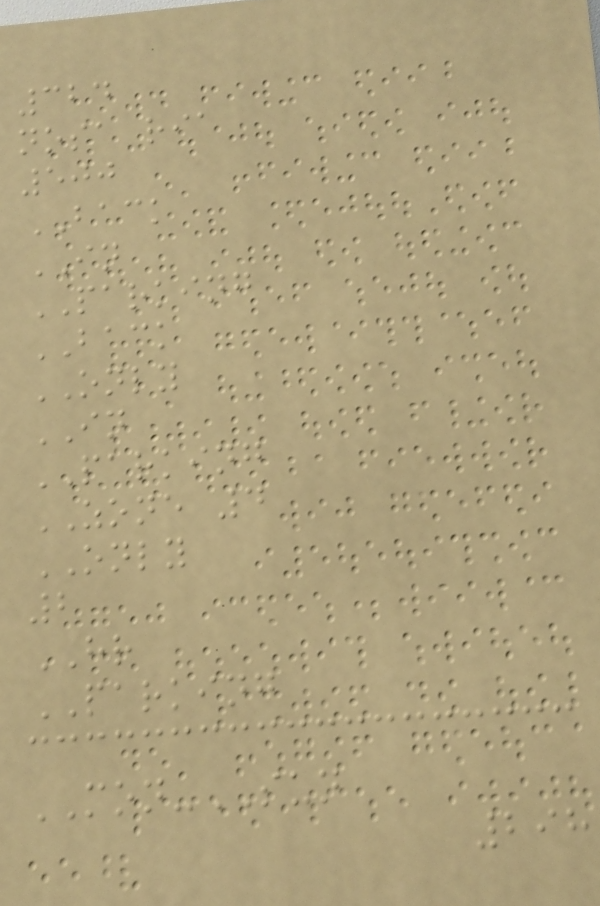324
nosa ria
500
BACK
IN
PARKING
BACK
ONLY
IN
PARKING
ZONE 4
ONLY
2
HR
PARKING
MON-SUN
298
